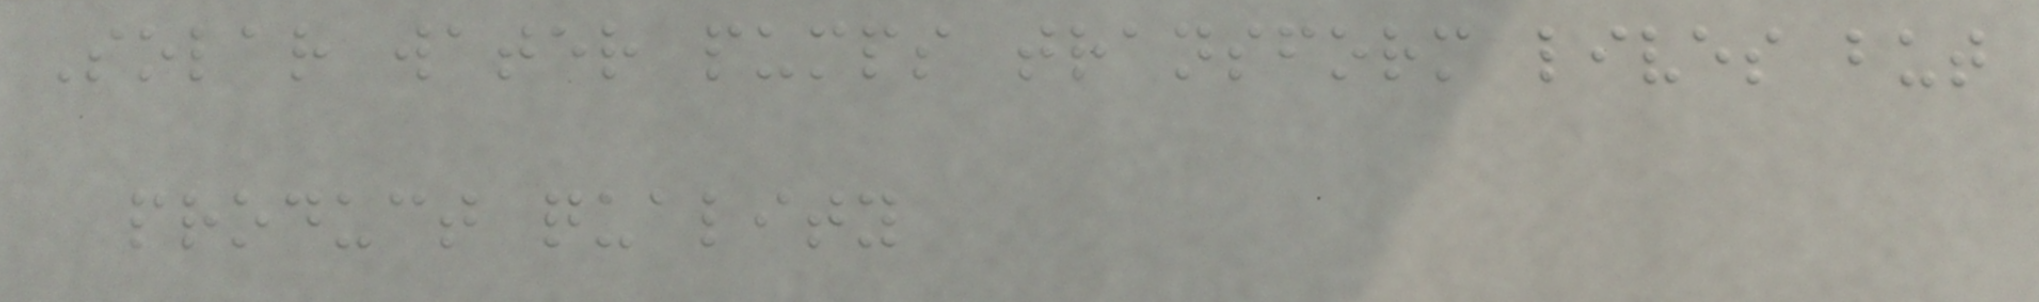Solar water pumps transform lives but
product quality
